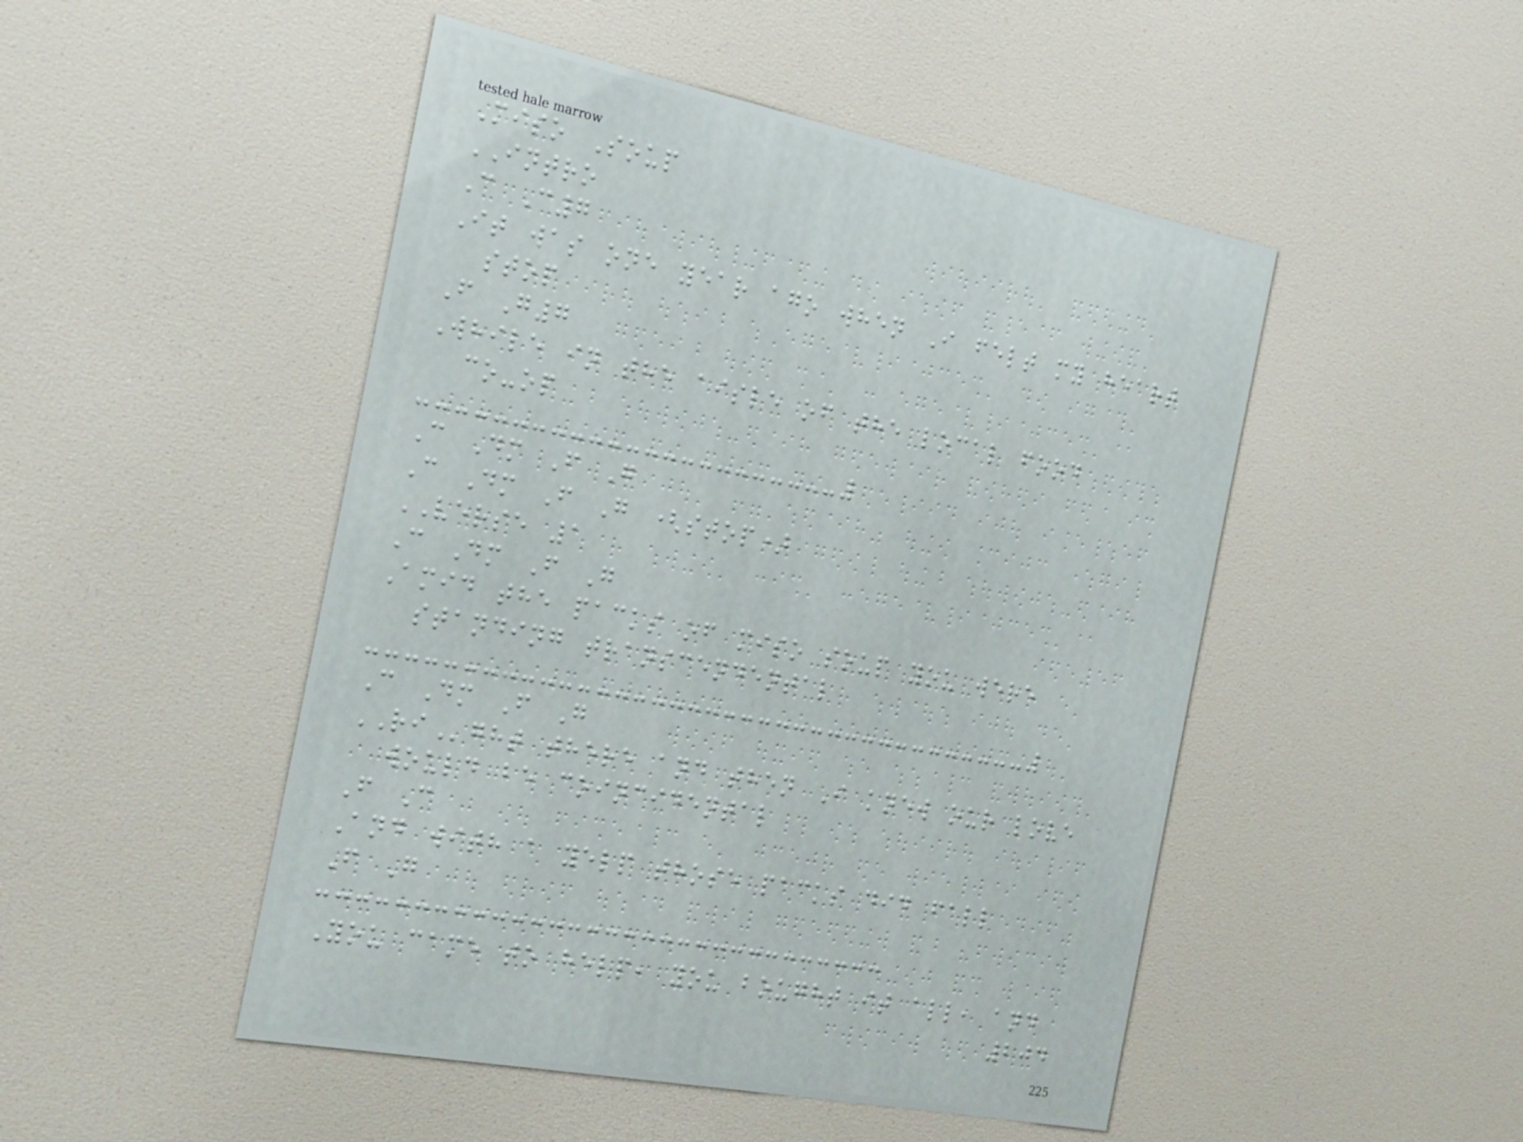Miso Soup
INTRO
C C7
It was one year ago when I felt my heart
stop
F G7
While in the aisle of the local food
co-op
C Dm F G
C Dm F G (stop)
VERSE 1
C Dm F G
Amid the packs of miso soup you were
standing transcendental
C Dm F G
RIght there and then I knew our love
would be coincidental
F C
And with a yelp those packs did fall
F G
You came to help, you bought it all, and
204
